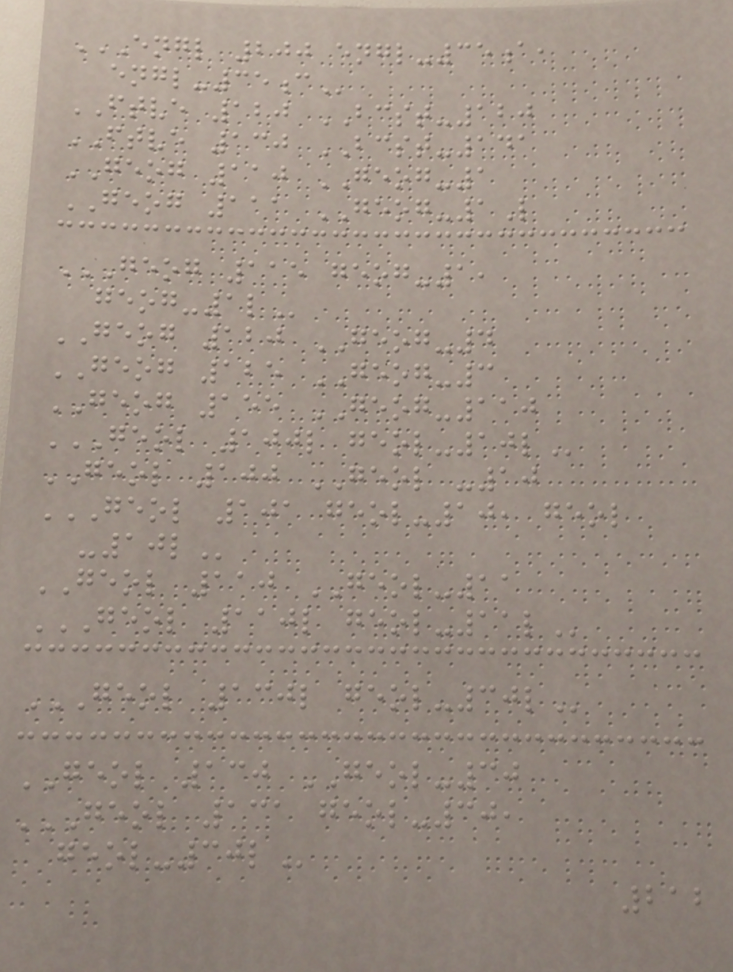ENGL 200 ENGL-35A,
ENGL-35C
FTVE 120 BCST-120
FTVE 130 BCST-141
GEOG 110 GEOG-1
GEOG 111 GEOG-1L
GEOG 115 GEOG-1,
GEOG-1L
GEOG 120 GEOG-4
GEOG 125 GEOG-3
GEOG 155 GEOG-110
GEOL 100L GEOL-10L
GEOL 100 GEOL -10
GEOL 101 GEOL-10, GEOL
-10L
GEOL 110 GEOL-11
GEOL 110L GEOL-11L
GEOL 130L GEOL-30L
GEOL 130 GEOL-30
GEOL 131 GEOL-30,
GEOL-30L
212
